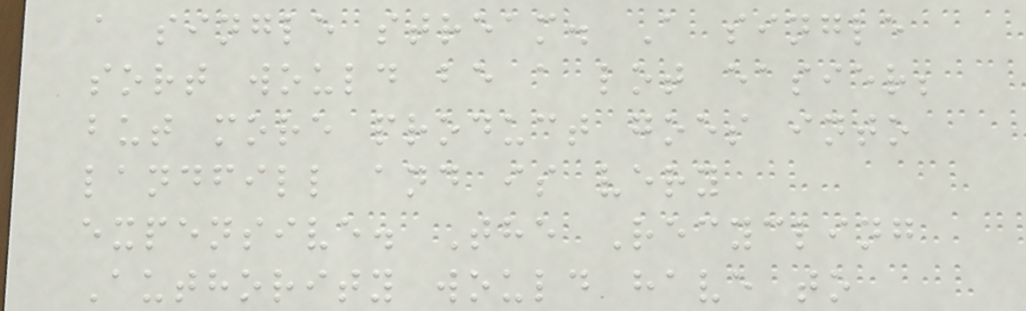a single stream. A single
sort would be a lot easier;
but more product goes into
landfill and is very
expensive. The Recycling
Authority would have to
